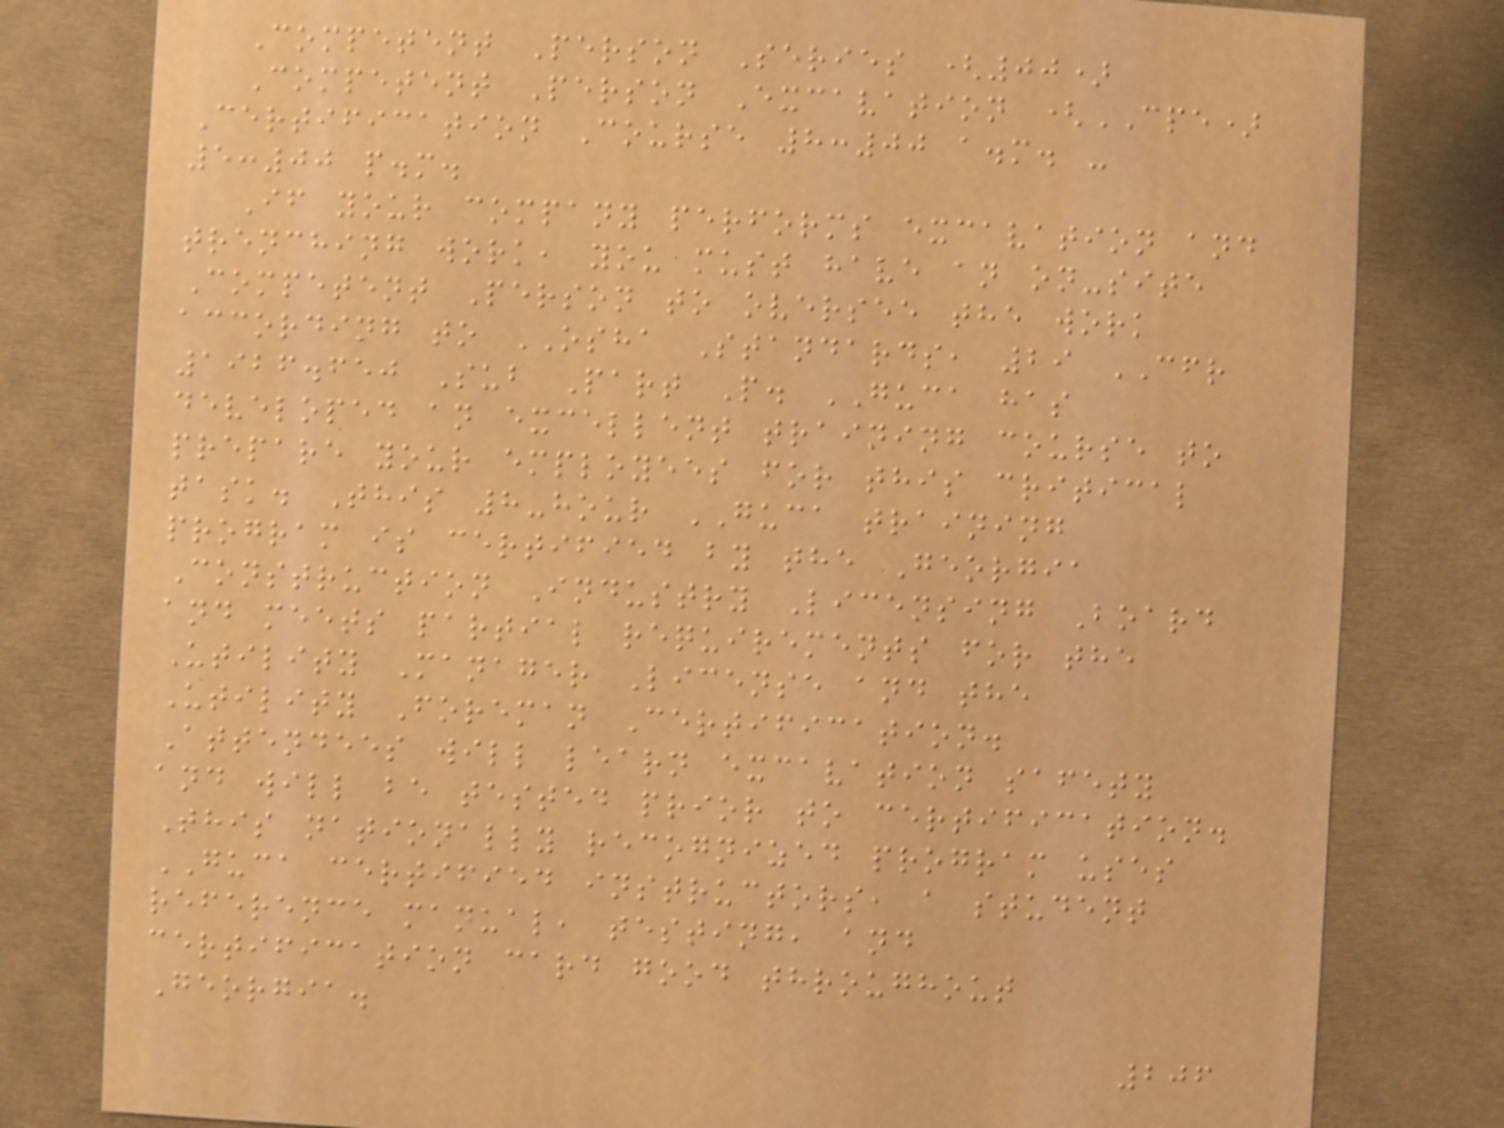Competent Person Series (00)
Competent Person Excavation (CPE)
Certification Course 8:00 a.m. -
5:00 p.m.
If your company performs excavation and
trenching work, you must have an on-site
Competent Person to oversee the work
according to OSHA Standards, 29 CFR
1926.650 Sub Part P. GUCA has
developed an excellent training course to
prepare your employees for this critical
task. This 8-hour GUCA training
program is certified by the Georgia
Construction Industry Licensing Board
and meets partial requirements for the
Utility Manager License and the
Utility Foreman Certification.
Attendees will learn excavation safety
and will be tested prior to certification.
This nationally recognized program uses
GUCA certified instructors, a student
reference manual, testing, and
certification card good throughout
Georgia.
206
